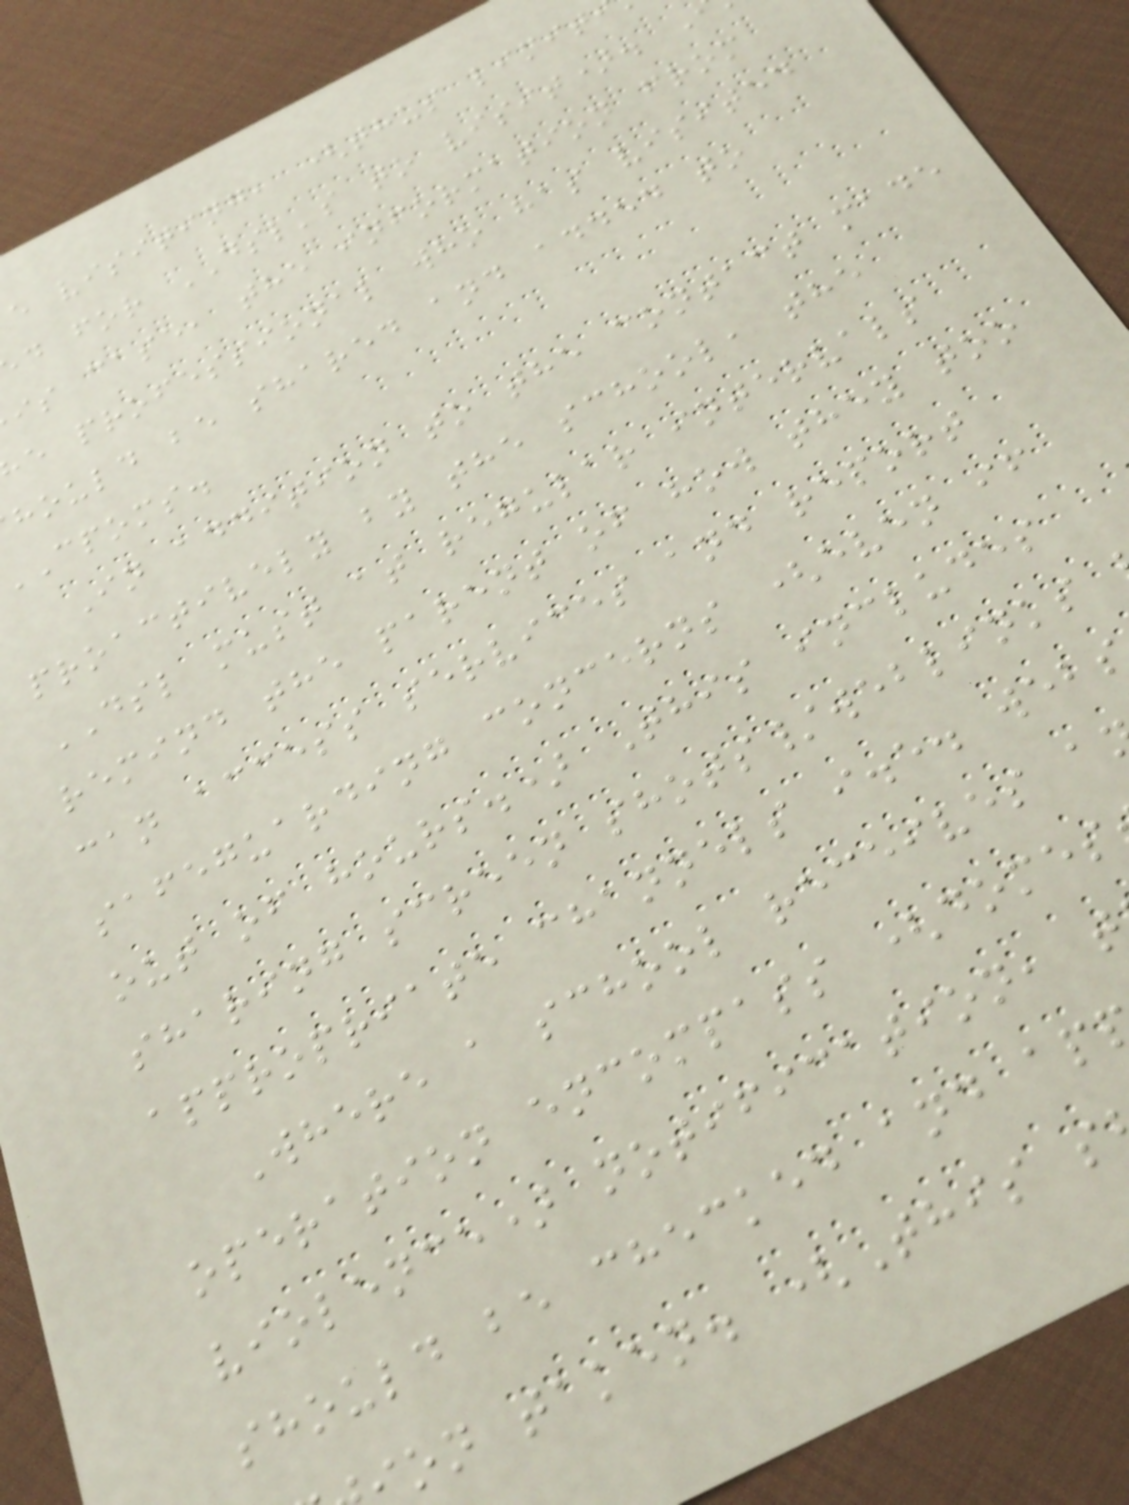e visiting, (thus limit
d for DSL's to visit).
is case, the information from
e professional who has visited
hould be shared and added to
cpoms.
In addition to the contact made
proactively by the school, the
DSL must at regular intervals
remind the parent of how they too
can access services and report
safeguarding concerns (even if
out of hours.) This includes
sharing screen shots/weblinks
appropriate channels i.e. webs
Where a school receives a
operation encompass (domes
violence) notification, t
should be checked and ap
on taken. (This s
